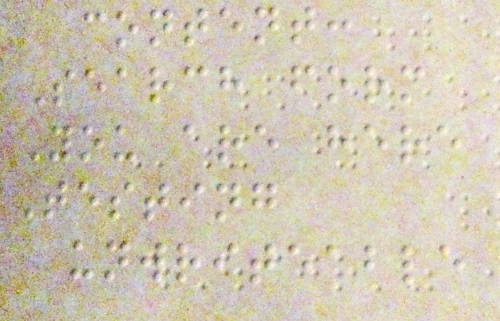content:
Search form
You are here
Testing
unwriteable
